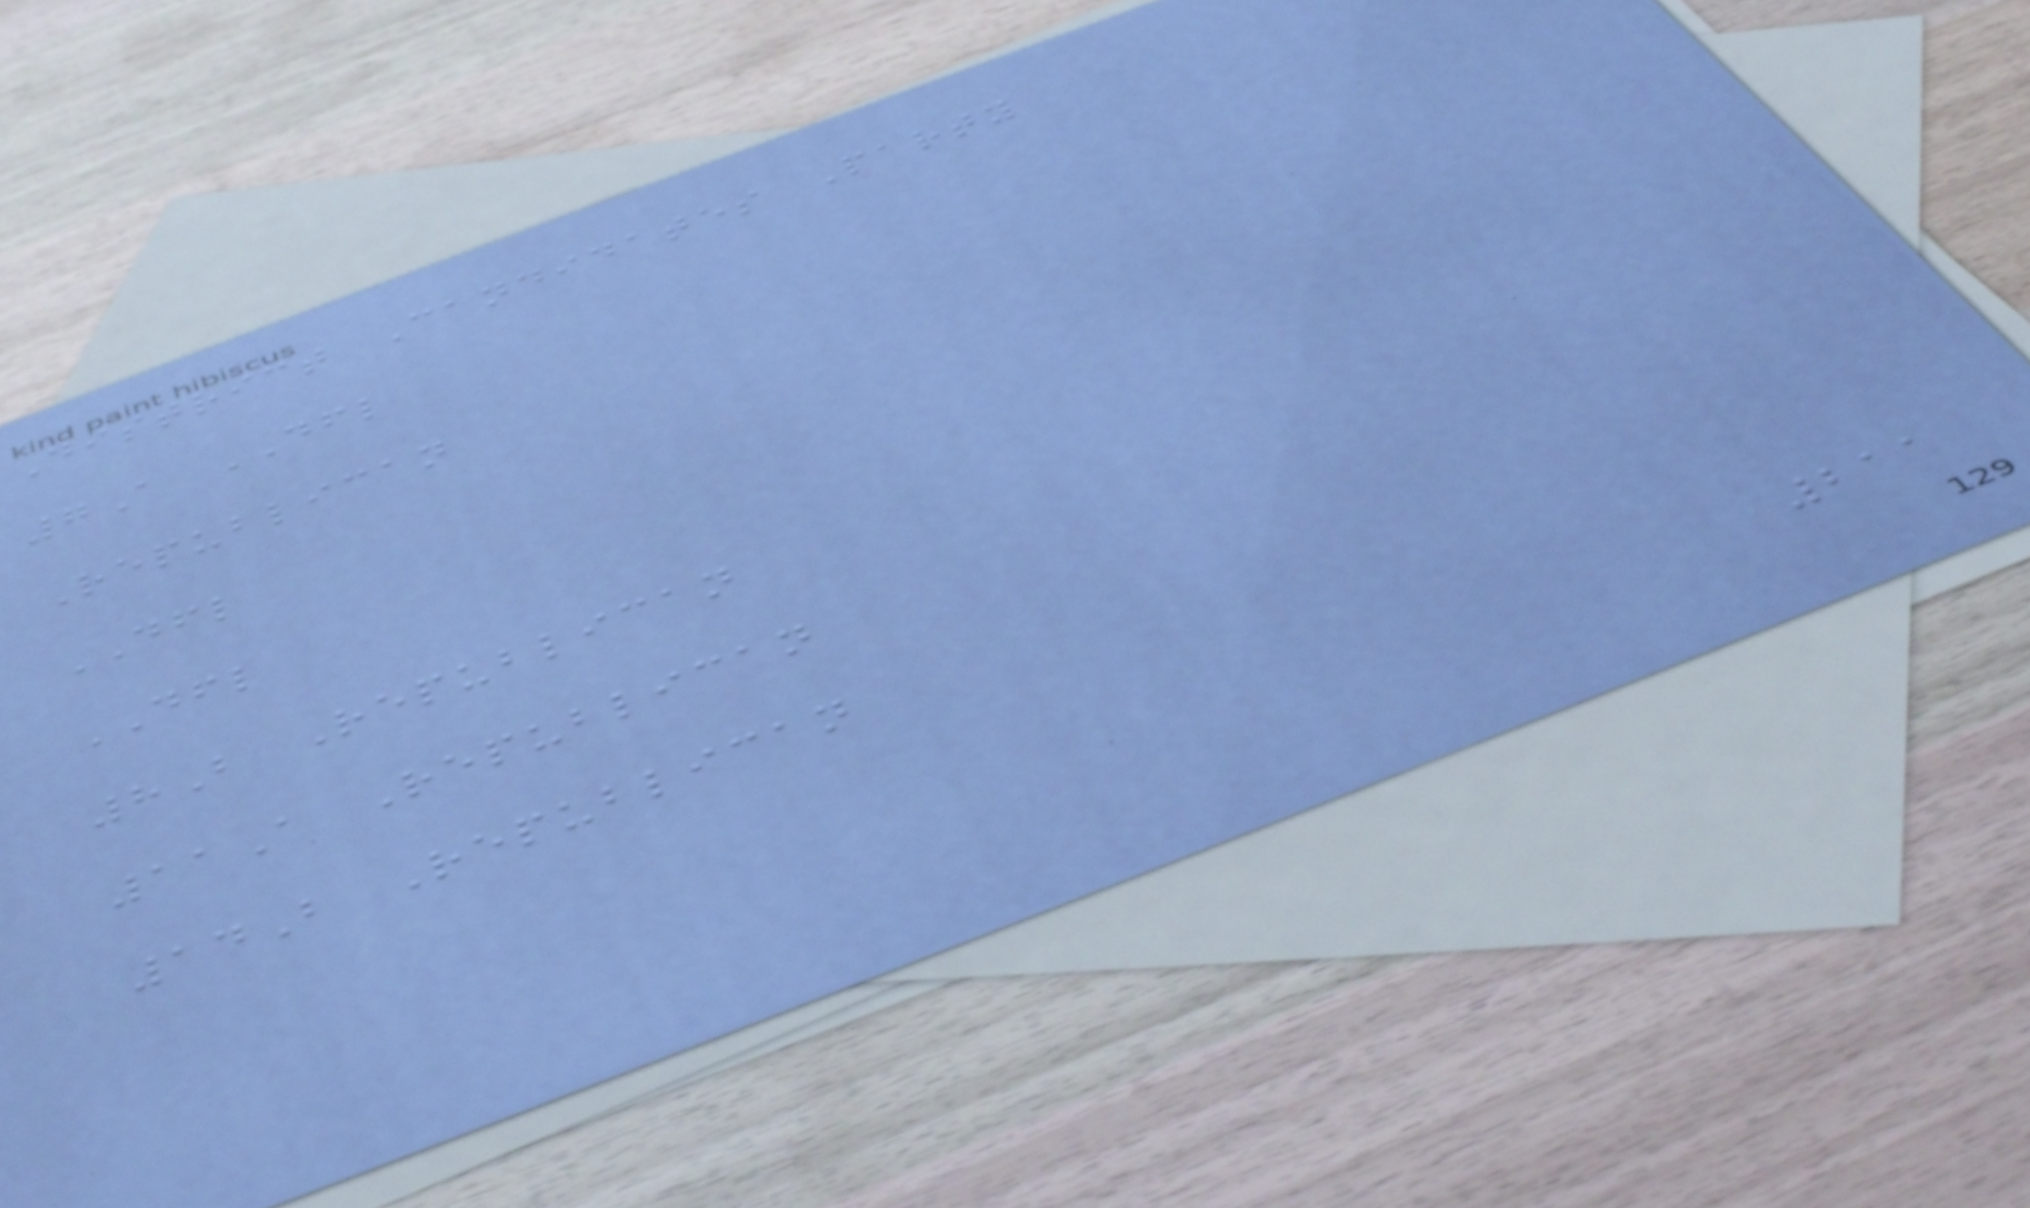District Candidates Party
7A DFL
Republican
DFL
DFL
8B Republican
11A Republican
14B Republican
211
